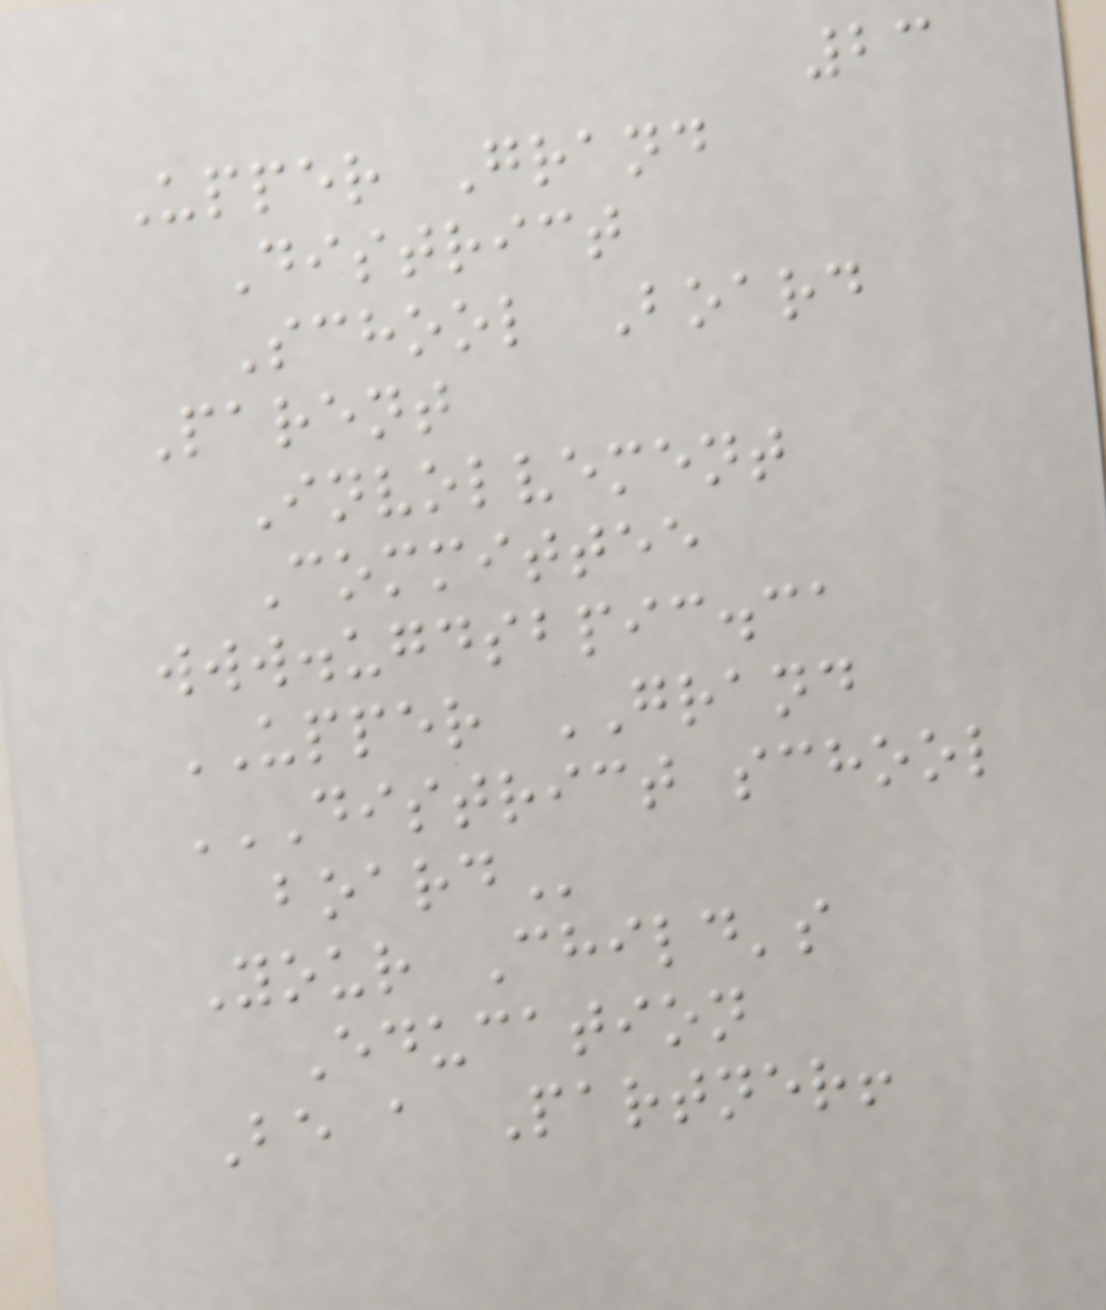23
Upper Grand
District
School Board
Parent
Involvement
Committee
www.ugdsbpic.ca
UPPER GRAND
DISTRICT SCHOOL
BOARD
Your Child's
Education
Be a Partner!
